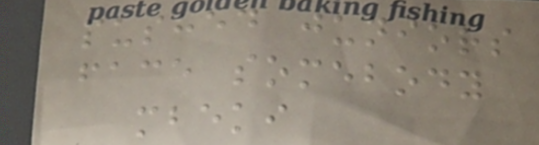pushed juniors
face somebody
mbeki
